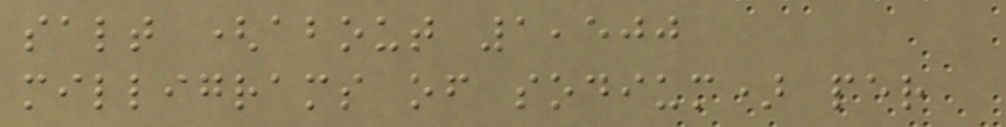salt (about 1,500
milligrams of sodium) per
